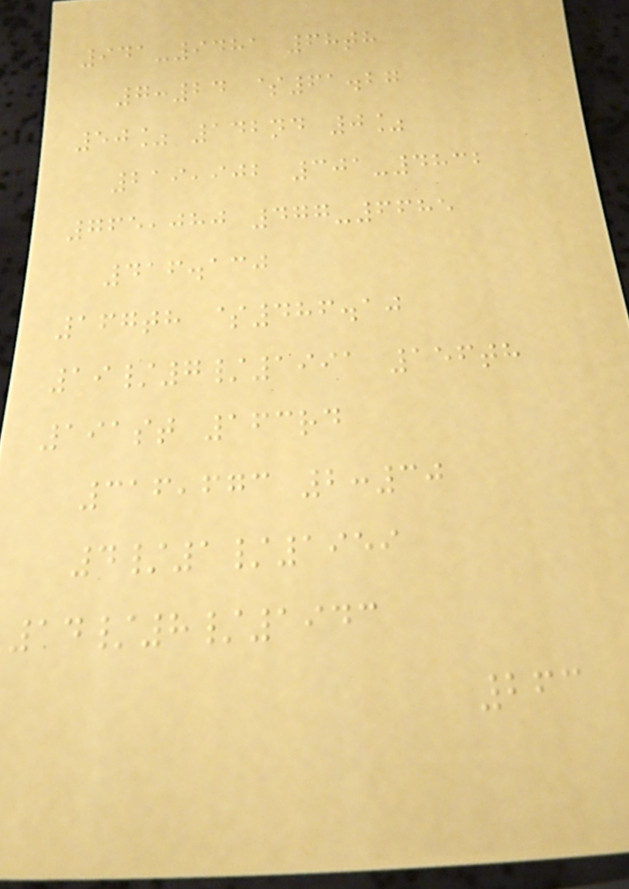941-9481 68th
7:24 $61.27
50% 142nd 0%
219,902 301-4832
765,080 477-6685
416.130
167th $486.10
19/7/1991 156th
191st 163rd
316,673 2:30
4/1/1959
14/8/1943
263
